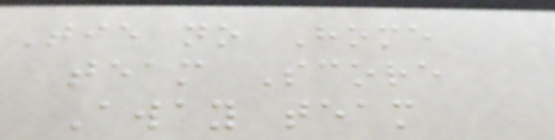Tie no Home
team Score
Away team
